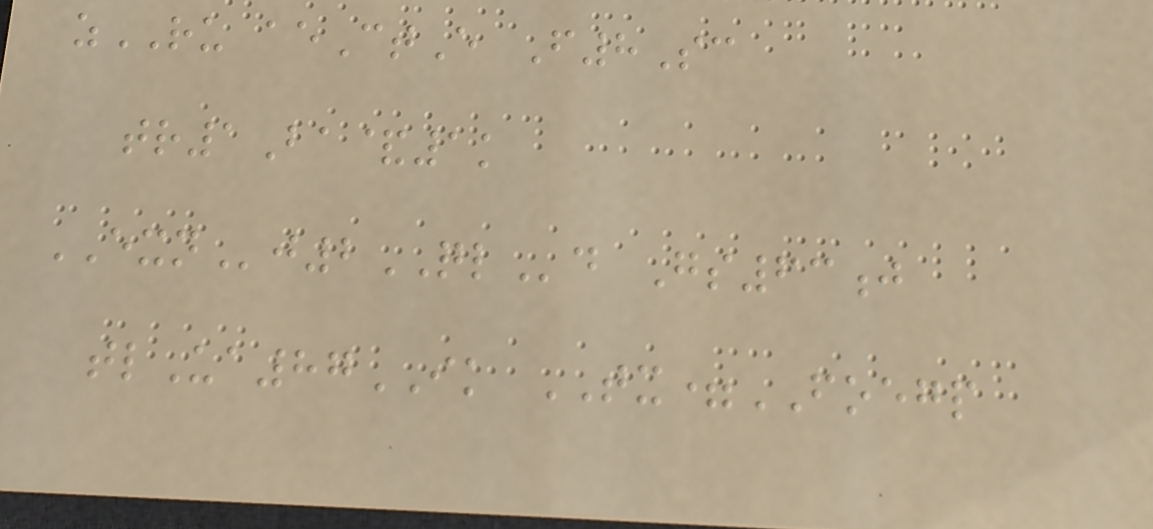zRU aeCtE F8Sc
tr1Ba&1k
EXNj2QLd Gs63j
tlUa87IK TX=FOEGP
